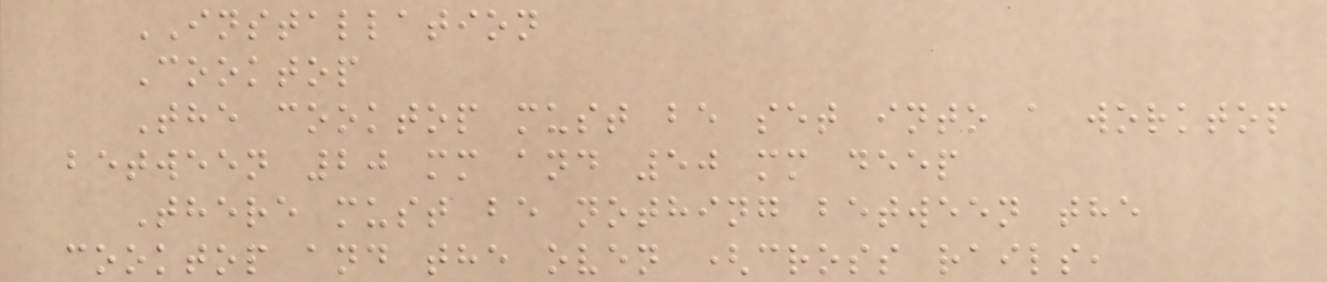INSTALLATION
Cooktop
The cooktop must be set into a worktop
between 20 mm and 50 mm deep
There must be nothing between the
cooktop and the oven (cross rails,
